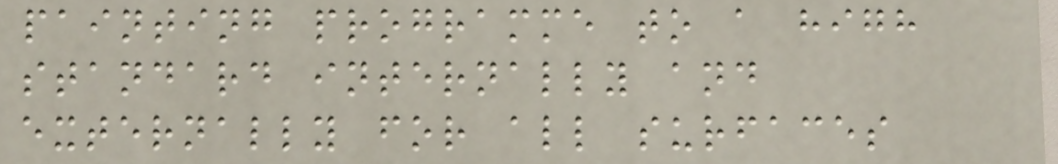painting programme to a high
standard internally and
externally for all surfaces
